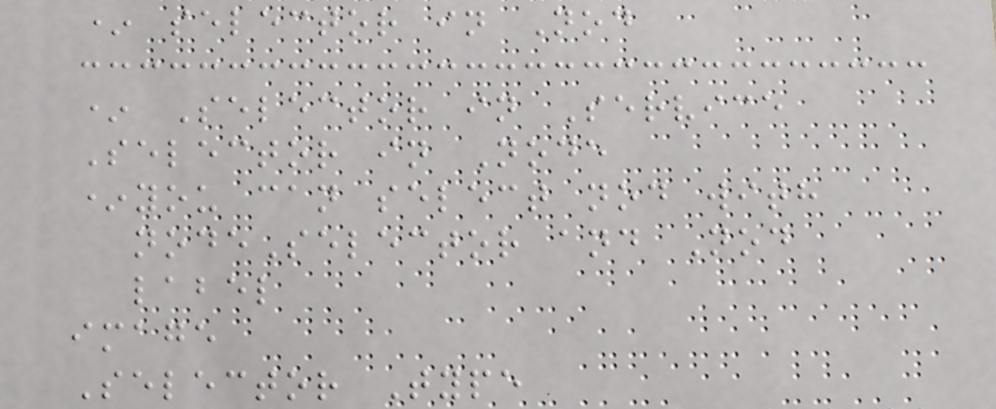* selector in Nod
* Selector in Service
Selector in Node
*you can select nod with
nodeSelector and Nod
label
image
Selector Type
